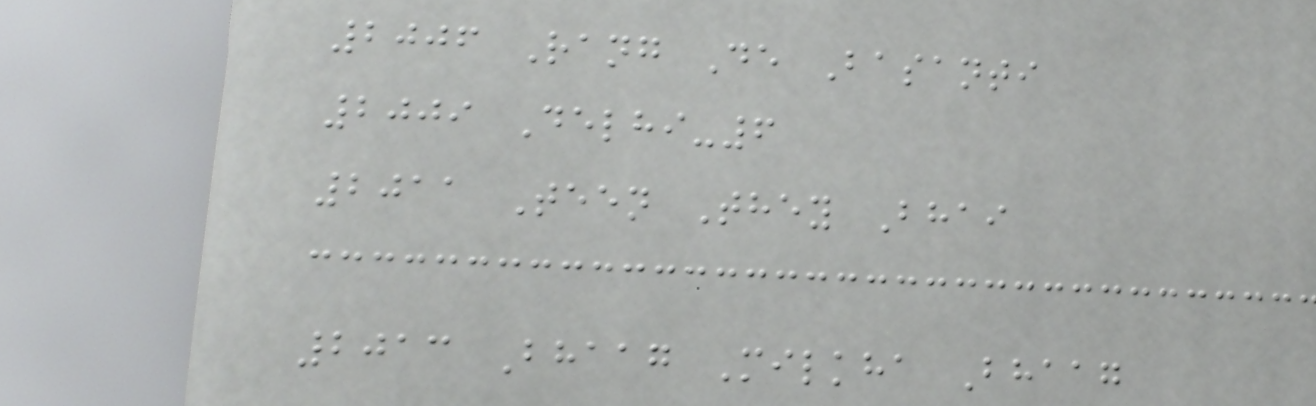2006 Rang De Basanti
2009 Delhi-6
2011 Teen They Bhai
2013 Bhaag Milkha Bhaag
